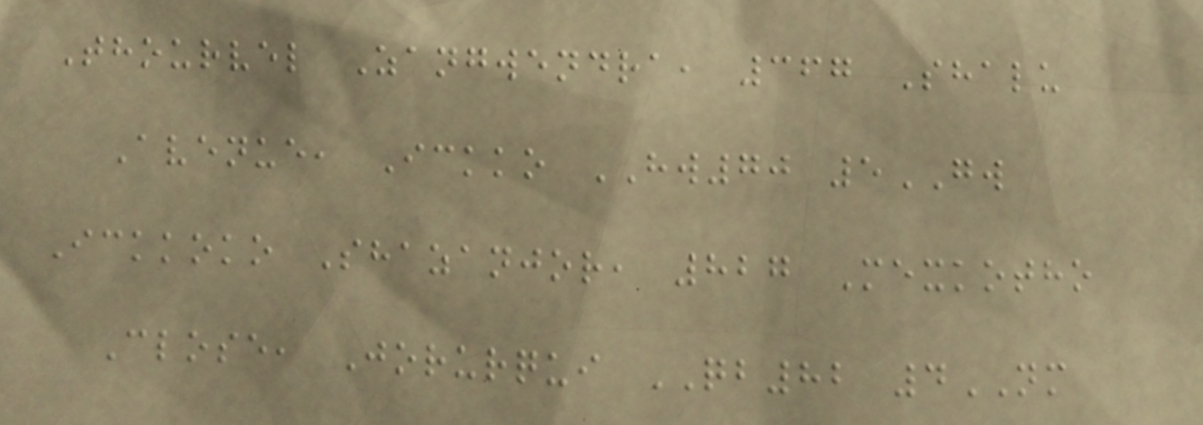Thourvel Zangwendra, 367 Shalu
Avenue, Ickko HW70 5GW
Ickkoko Shazanjor, 827 Mexkotho
Close, Jorurqui QB82 4NM
